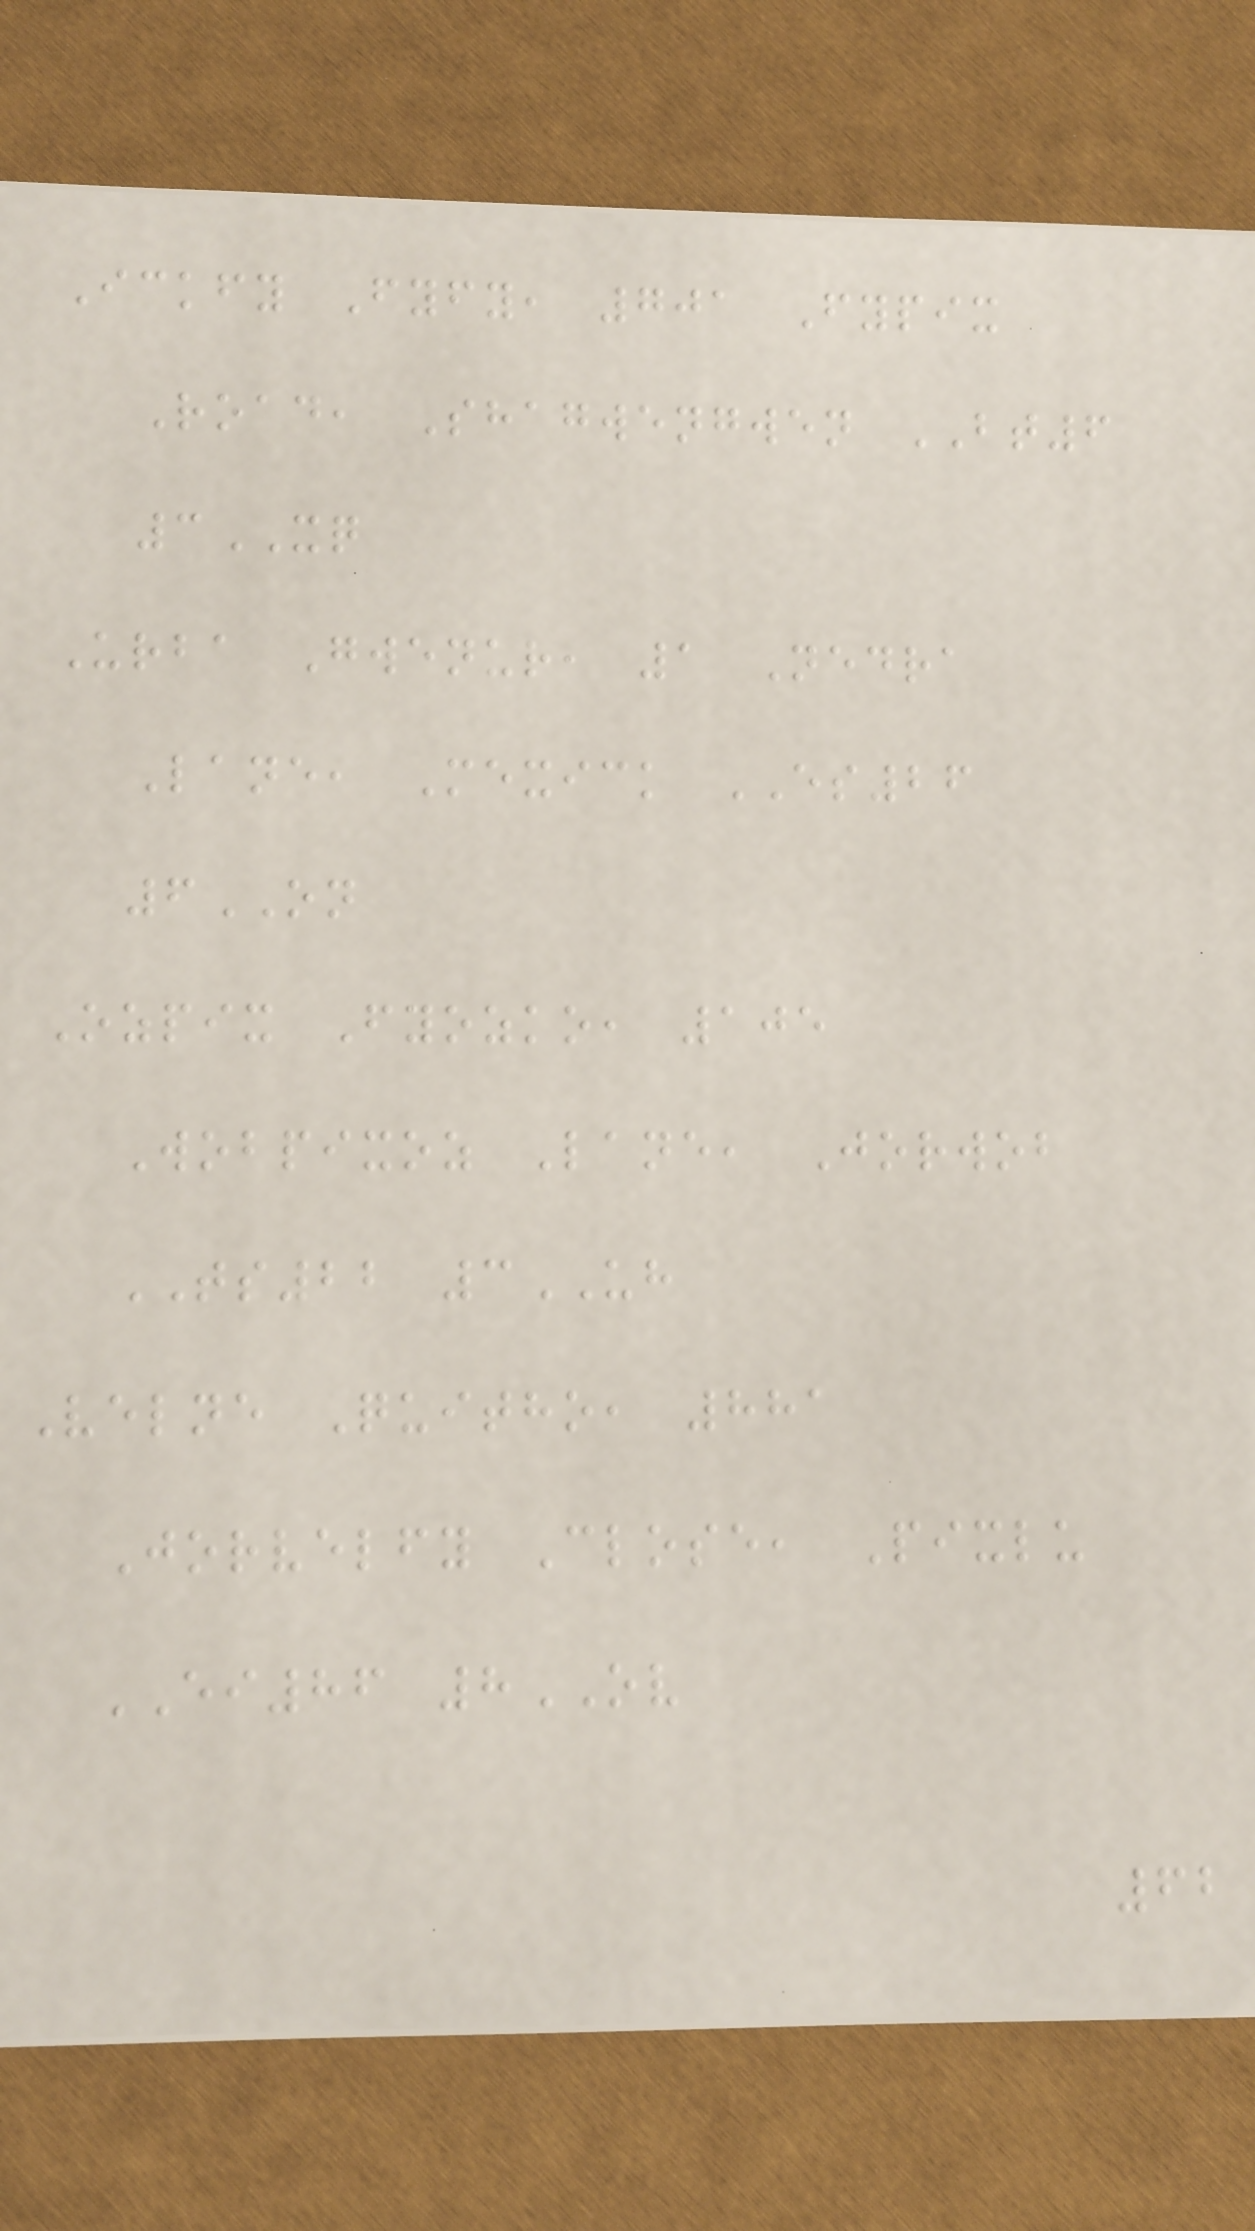Ickfy Fyfy, 701 Fypix
Road, Shagwengwen BT6
3XQ
Urba Gwenur, 1 Nedra
Lane, Mexick ES26
6ON
Ozpix Fyozko, 105
Wobpixoz Lane, Jorwob
TS22 3UH
Velne Quitho, 881
Jorvelfy Close, Pixlu
EI86 8OV
62
